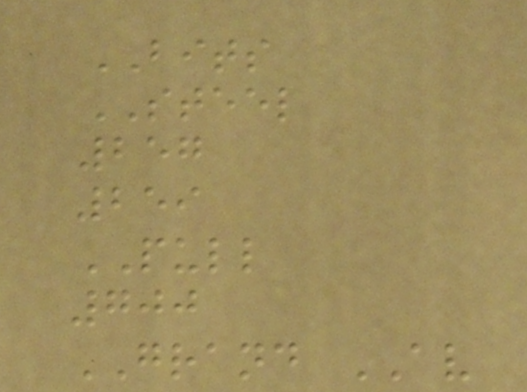BITS
STEEL
257
259
PULL
700
GRAND AV
